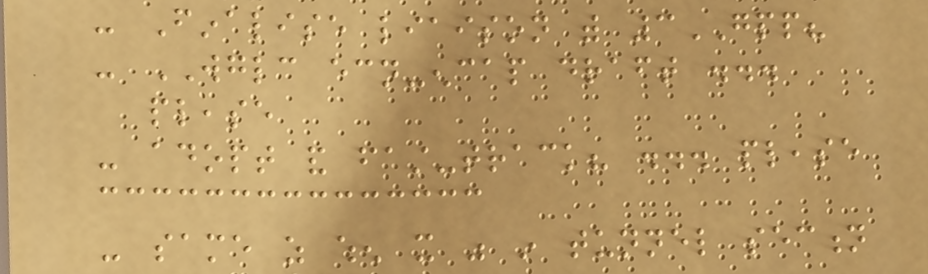- Finalise liaison with 3GPP?
- WGLC ecn-encap draft ...
please
- adopt and fast-track? ... please
- same as when it was in tunnel section
